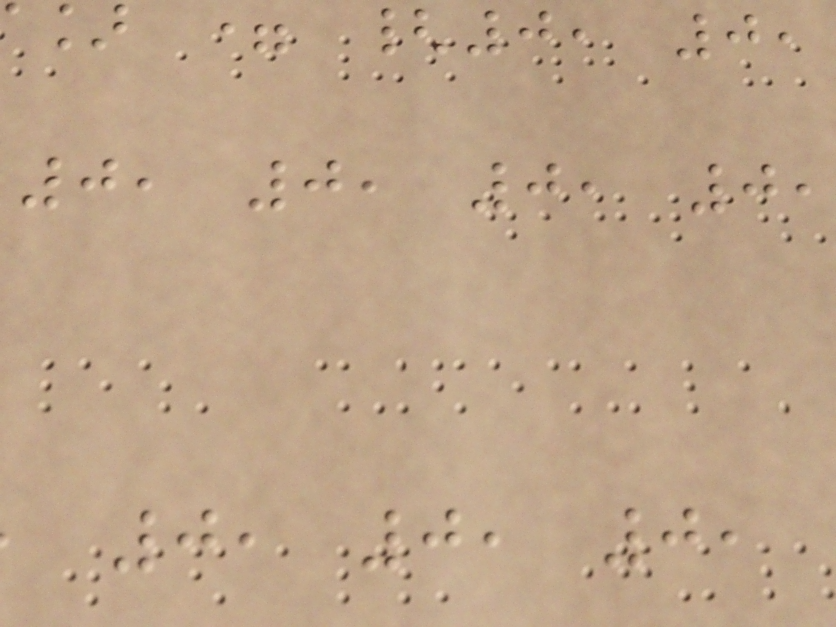= {0, 0,
0, 0, 0, 0,
0, 0, 0,
